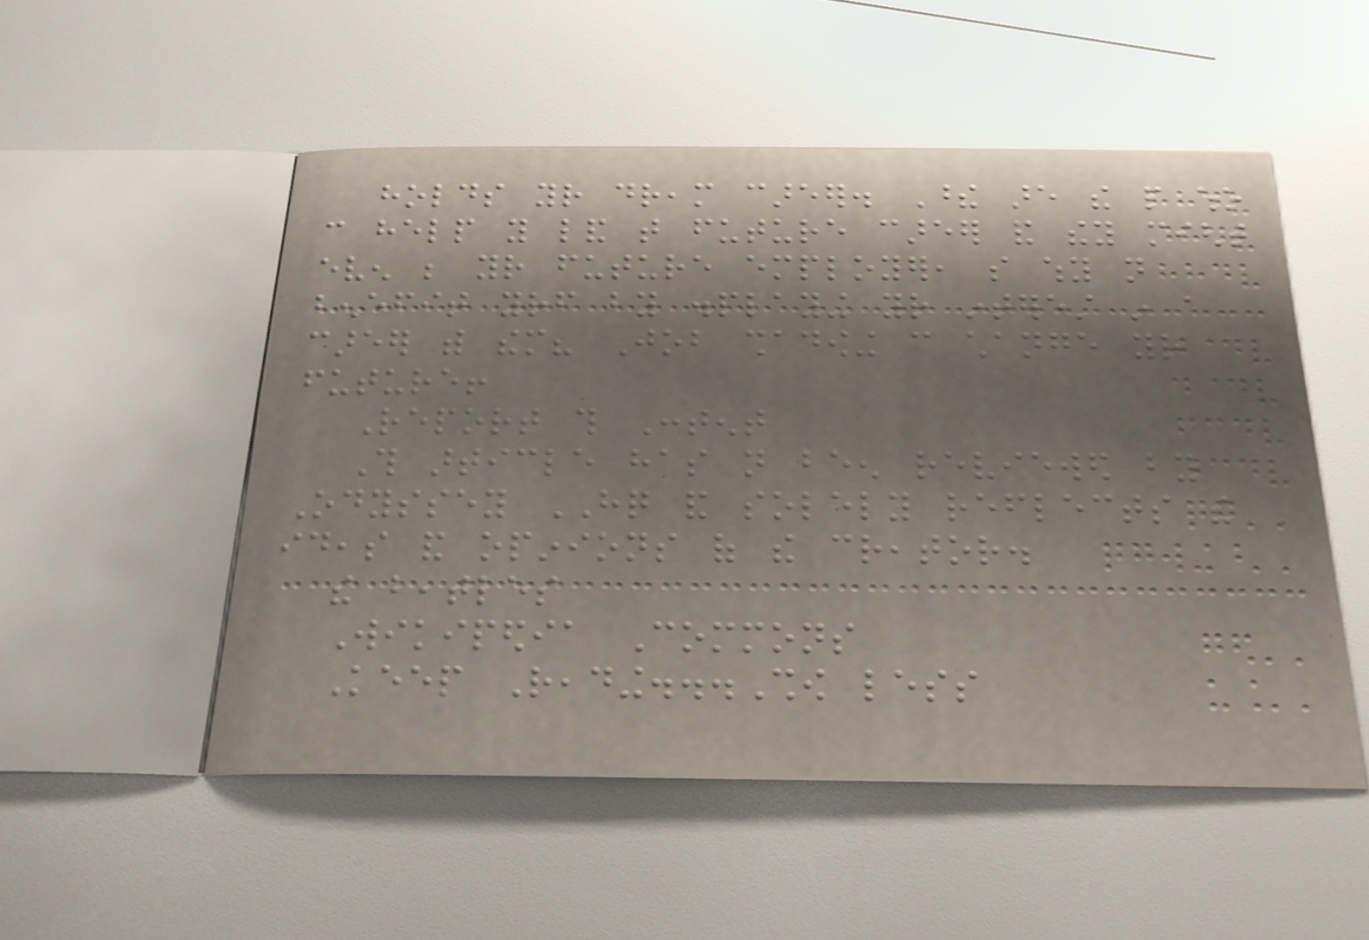holds your dream career. These are the people who
can help you land that future career and they might
even be your future employer, so why not
benefit yourself by displaying your interest in a
career with them? Job shadowing can change your
future!
Report this Content
This article has not been reviewed by
Odyssey HQ and solely reflects the
ideas and opinions of the creator.
the beatles
Wikipedia Commons
Keep Reading...Show less
